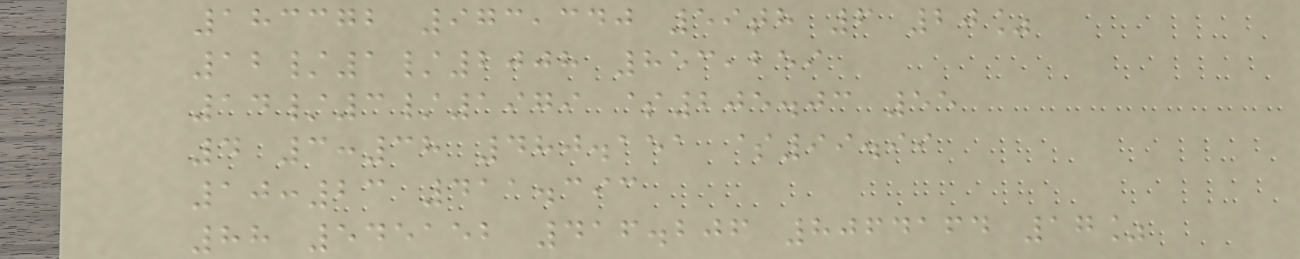183372 973,340 59th 6 20%
12/1/2008 853,259
14/3/1979 $205.03 55
4 3:38 480.151 $99.99
10:23 411.393
88 545152 416.206 8064164 17%
